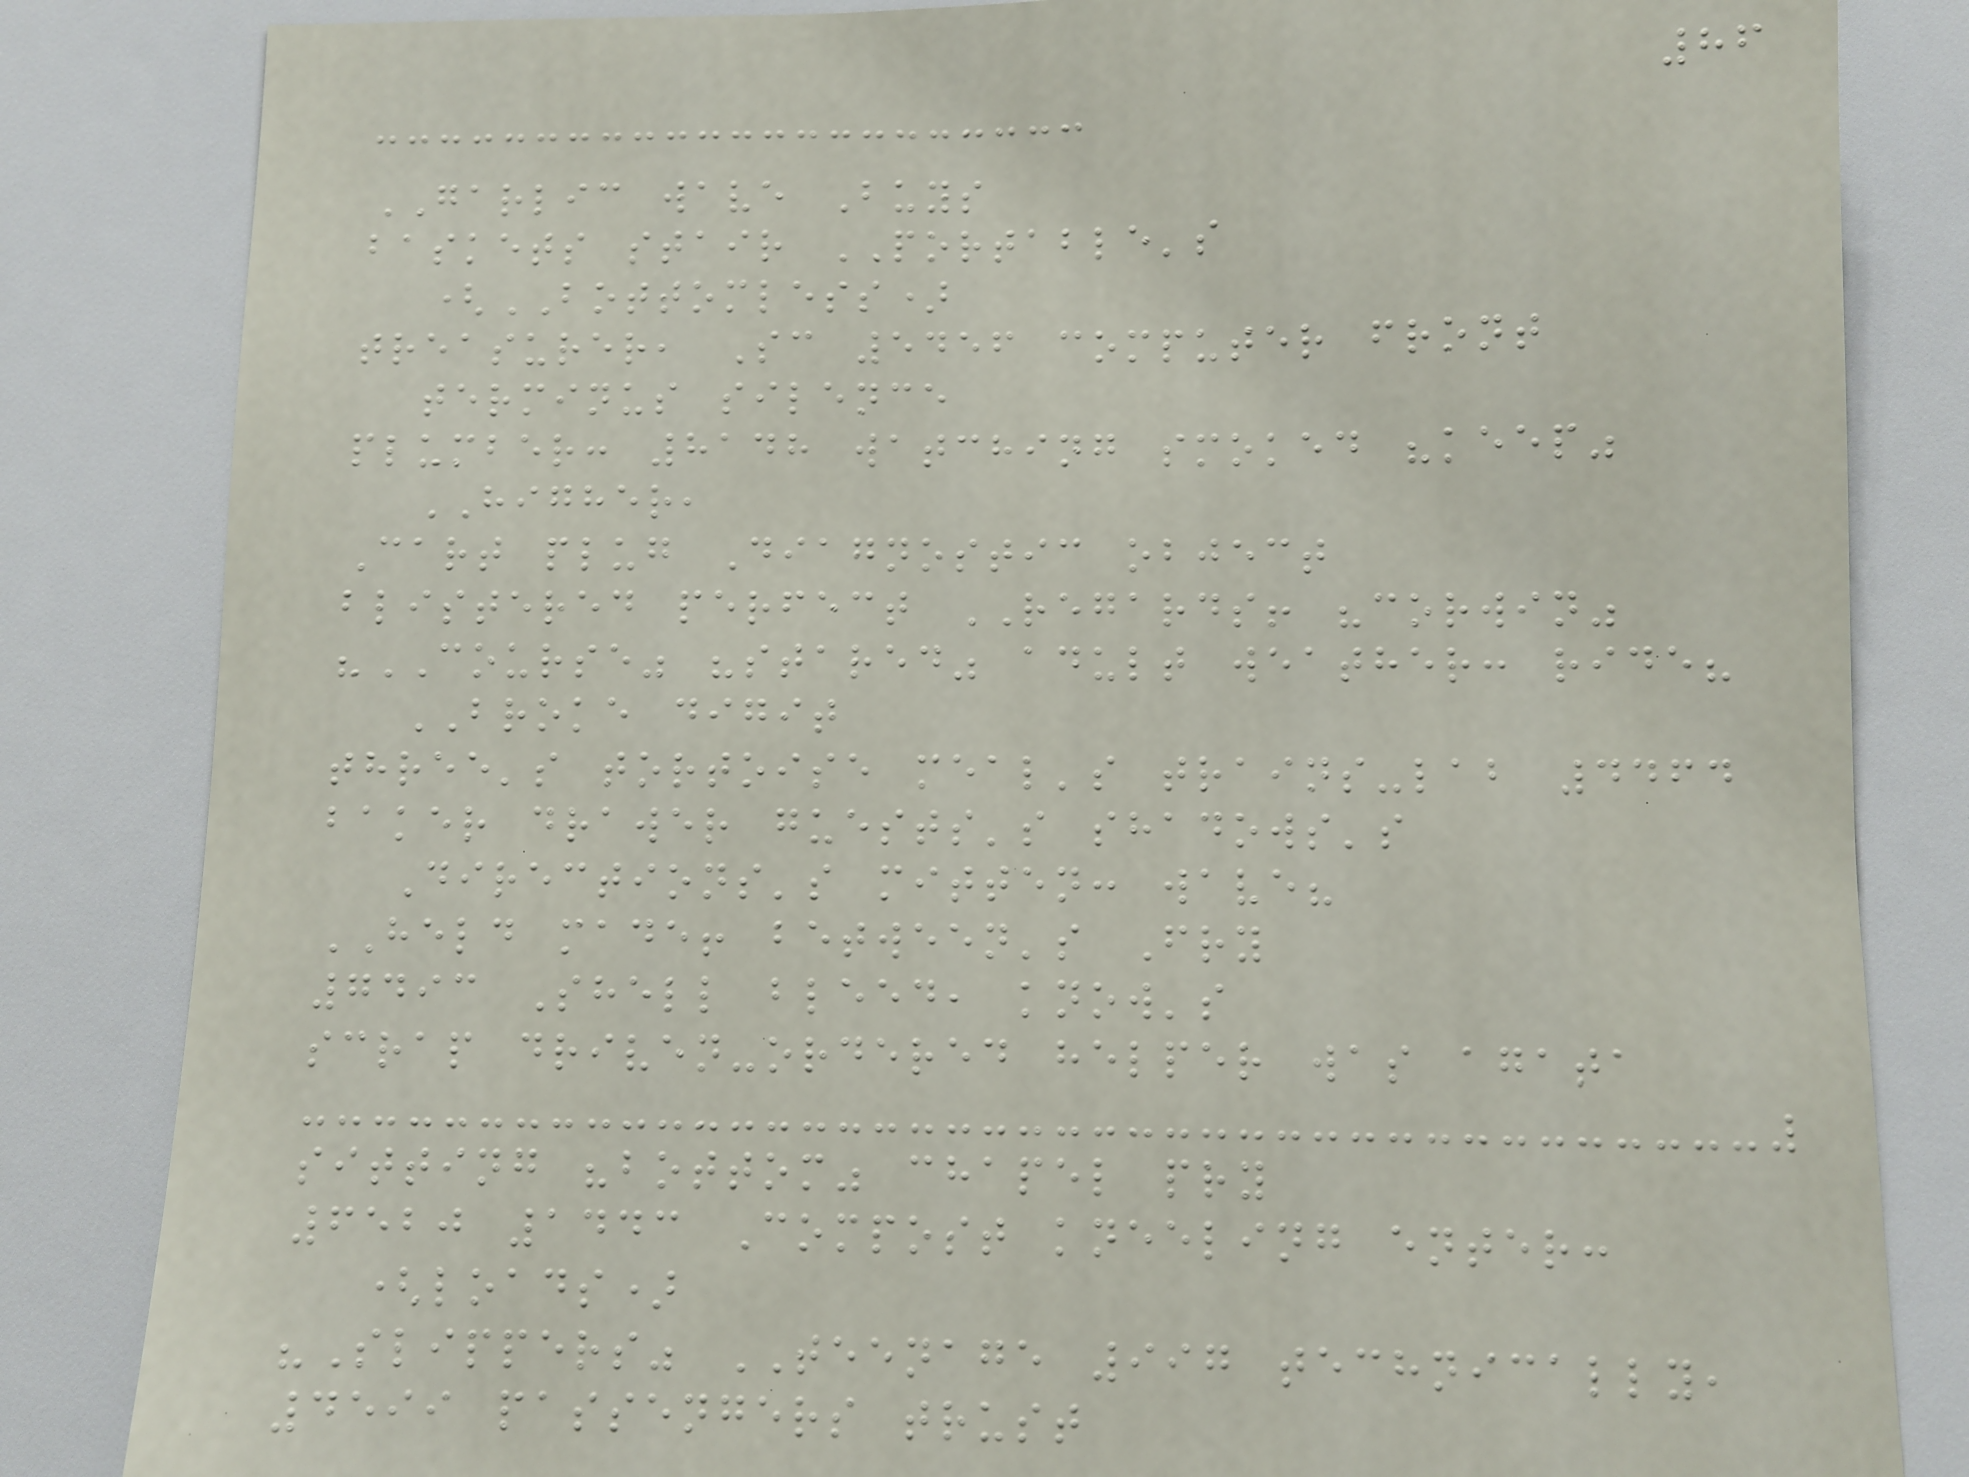86
GARLIC wave Buys
baskets stair PORTABLE's
(BOTTOMLESS)
treasurer, Sc 5456 computer front
terminus silence
plumber: 8148 watching smoked "keep"
HIGHER,
Cart plug Diagnostic object
blistered perfect REGARDS! "corwin"
"COURSE" "stared" adult weather: ride?
BROKE digit
three's tortoise meal's trains-lab 4464
baker drawer guests's shadows's
Directions's mitten: wave?
HELD made! between's Fry
7493 Shell bleed, know's
scrap driven-ordered helper was agata
sitting "bottom" chapel pry
6520 1443 Compost kneeling enter:
(loads)
"Slippers" TEENAGE 997 technically,
4599 passengers trust
